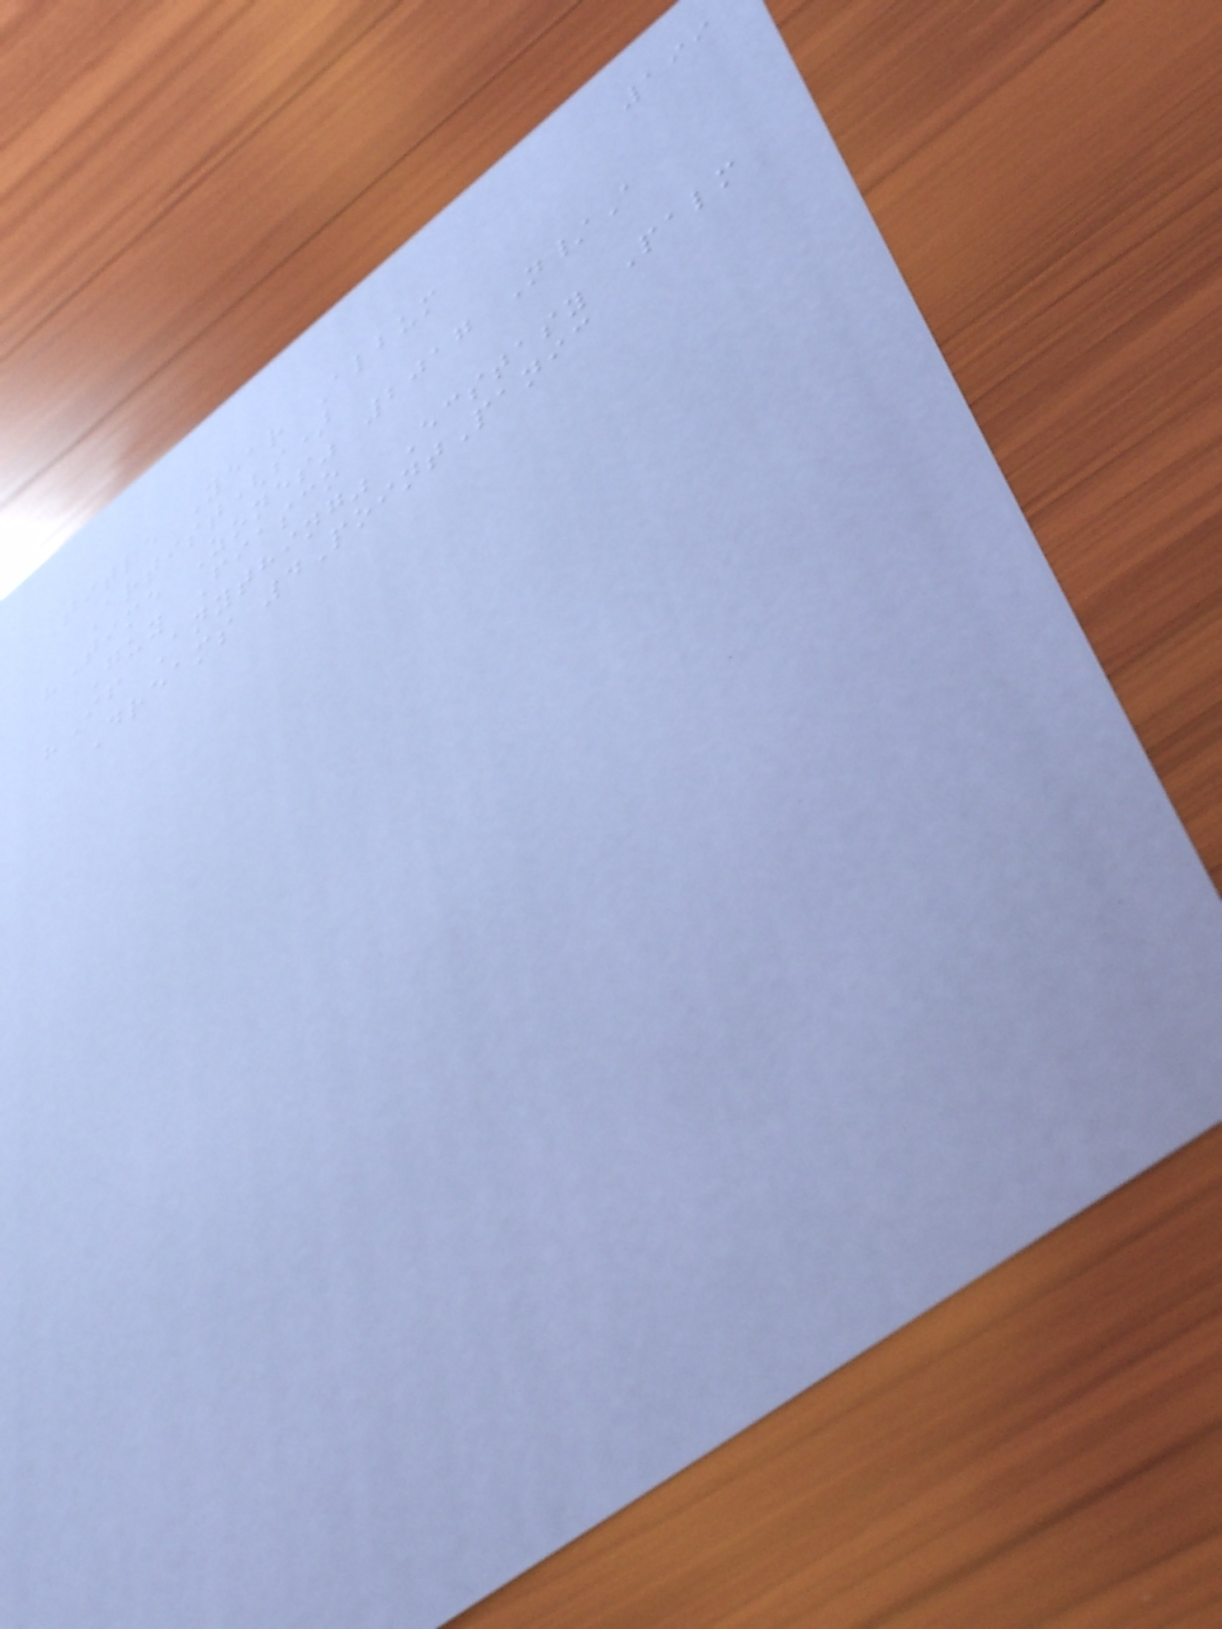199
Title Year Album
Artist(s)
"Time Zones" 2017 N/A
Guy Fiasco
"If Anything" Ecstasy Palm
Dreams 4PointPanic
